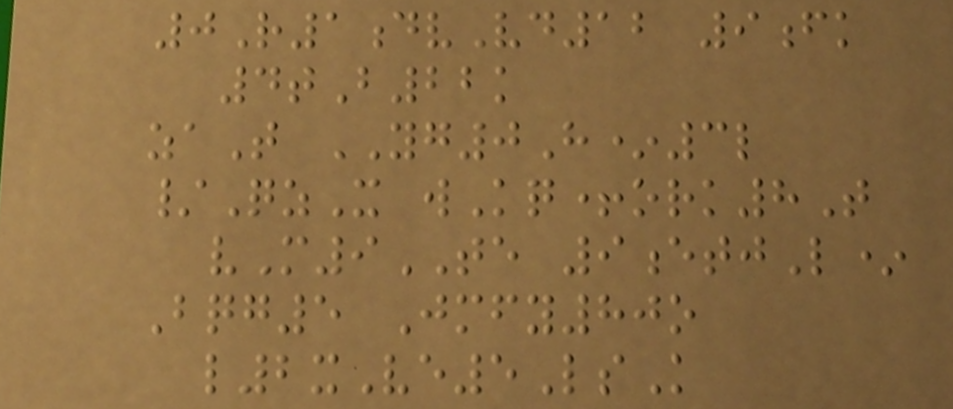0R1dvVd12 9fk
4tB22k
zaT YG0H*3l
/QzX wKq+ork8T
vM9TE 9etjL*
Bqg5 Jmfy80o
l2xVe5LsK
